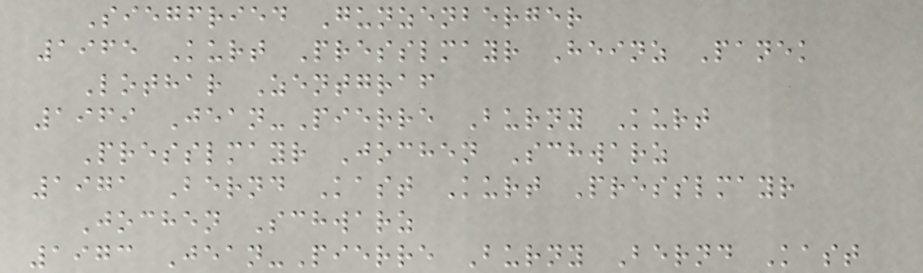Siegfried Gunzenberger
1965 Kurt Presslmayr Heinz Panek
Lothar Zentgraf
1969 Jean-Pierre Burny Kurt
Presslmayr Jochen Schwarz
1971 Bernd Kast Kurt Presslmayr
Jochen Schwarz
1973 Jean-Pierre Burny Bernd Kast
